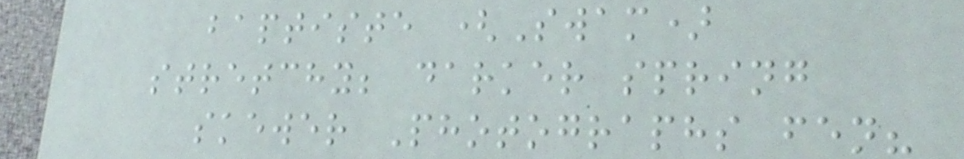baptiste (Swam)
stretchy; darker spring
skewer Photographs fen?
